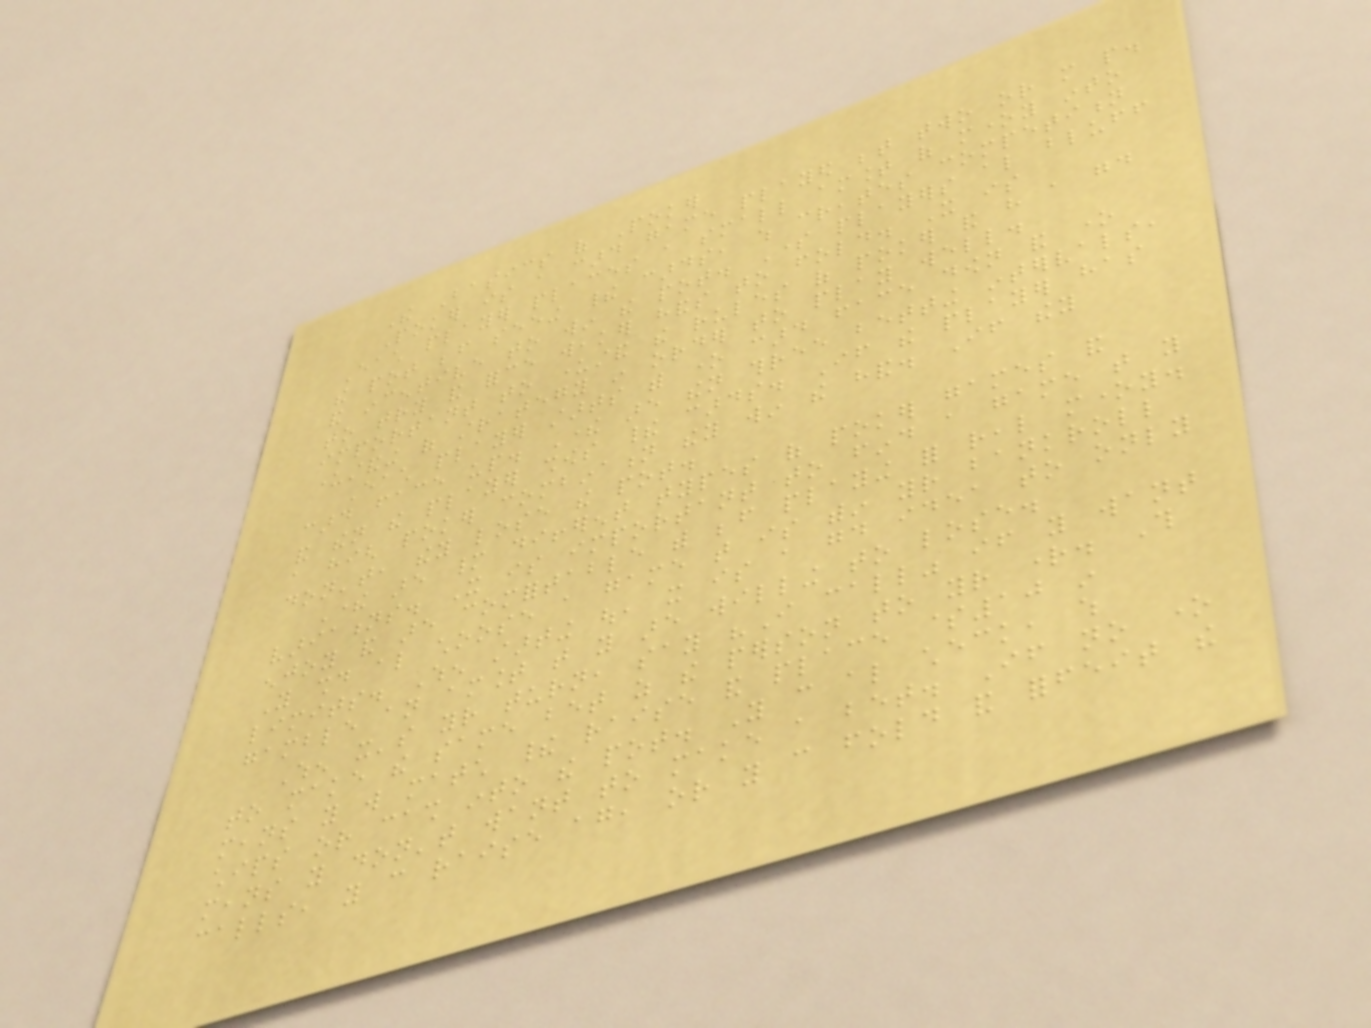The Basics of Poker
Poker is a card game played between two or more people.
Each player places a small amount of money into
the pot before seeing their cards, which creates competition
and incentive to win the pot. Some players also bluff
to try and force weaker hands to fold. It is
important to understand the rules of poker and have a good
understanding of strategy in order to play well.
Each player starts with one card face down and one
card face up. There are then three betting intervals,
and then the player shows their cards. If the player has
a high poker combination they win the hand. If they
don't, they lose the pot.
There are many different types of poker games and
variations. It is important to find a game that you
enjoy and are comfortable with before playing for real money.
You should also choose a game that is within your bankroll
limits. When starting out, it is a good idea to only
gamble an amount that you are willing to lose.
When it's your turn, say "I call" if you want
to make the same bet as the person to your right. This
means you will match their raise and place $10 in
chips or cash into the pot. You can also check, which
means you don't want to make a bet. If no one
calls, you can raise again, or you can fold and forfeit the
